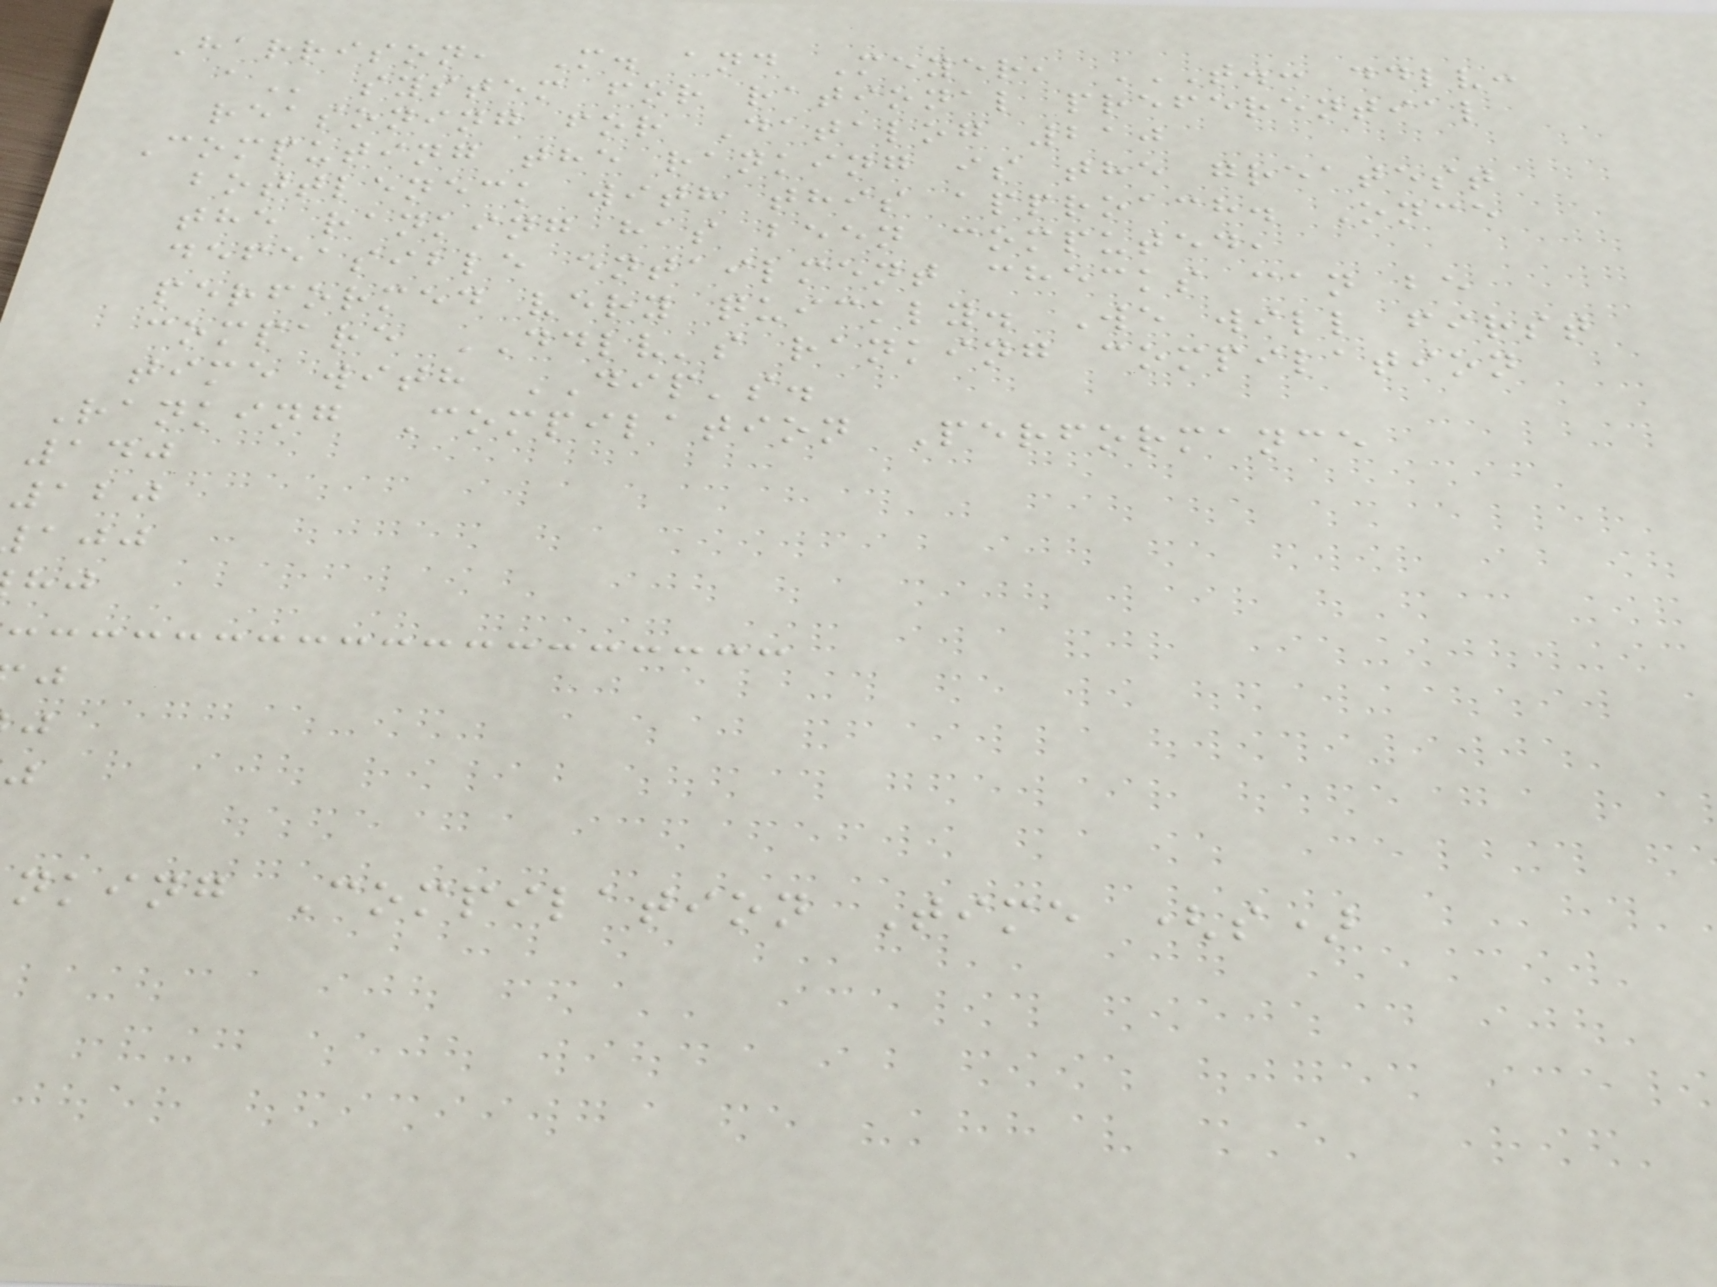Harrison, M. and Meyer, T.: DDLV:
system for rational preferential
reasoning for Datalog 210
Computing the ranking is the greatest
bottleneck with this approach. Once
the ranking has been computed,
defeasible entailment checks can be
performed very quickly. We will first
compare DDLV's ranking compilation
time with DIP's.
Ranking Compilation Performance
140
120
nking Compilation Time (s)
